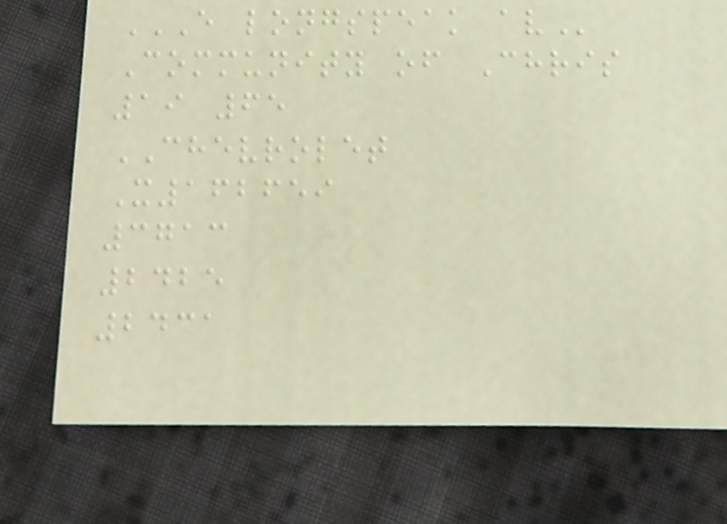E LONGSPEAK AV
Community of Chris
19 65
CHEVROLET
X162659
3713
2425
2431
